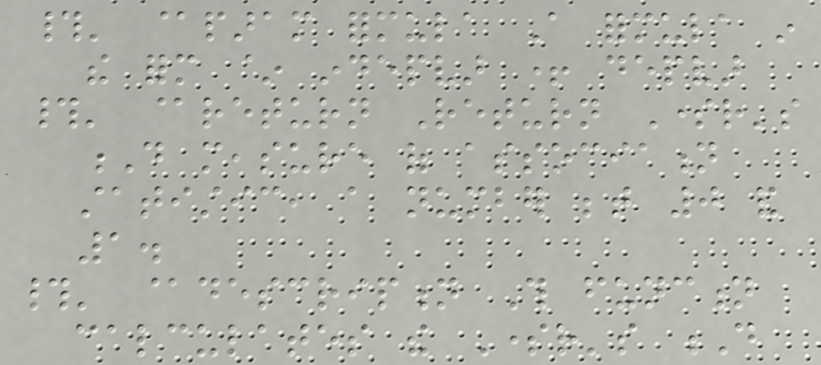#' @param formula A formula in
the form ~ indepvar + depvar
#' @return Return Somer's
D measure of association
statistic, a number between 0 and
1.
#' @description This function
calculates the Somer's D
